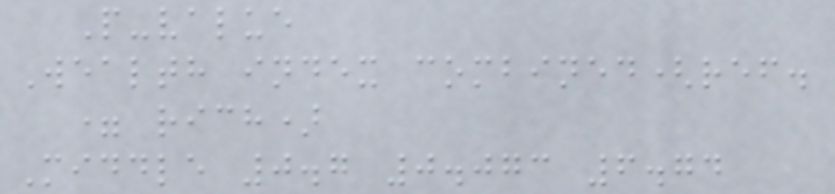P-value
Wealth index combined(ref.
= rich)
Middle 0.7 0.073 6.74
